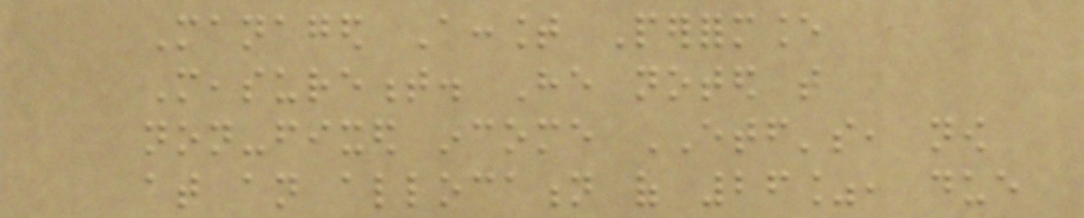Managed Account Performance
Measurement. He noted that
non-fixed income ETF's, now
at an allocation of 26%, due
